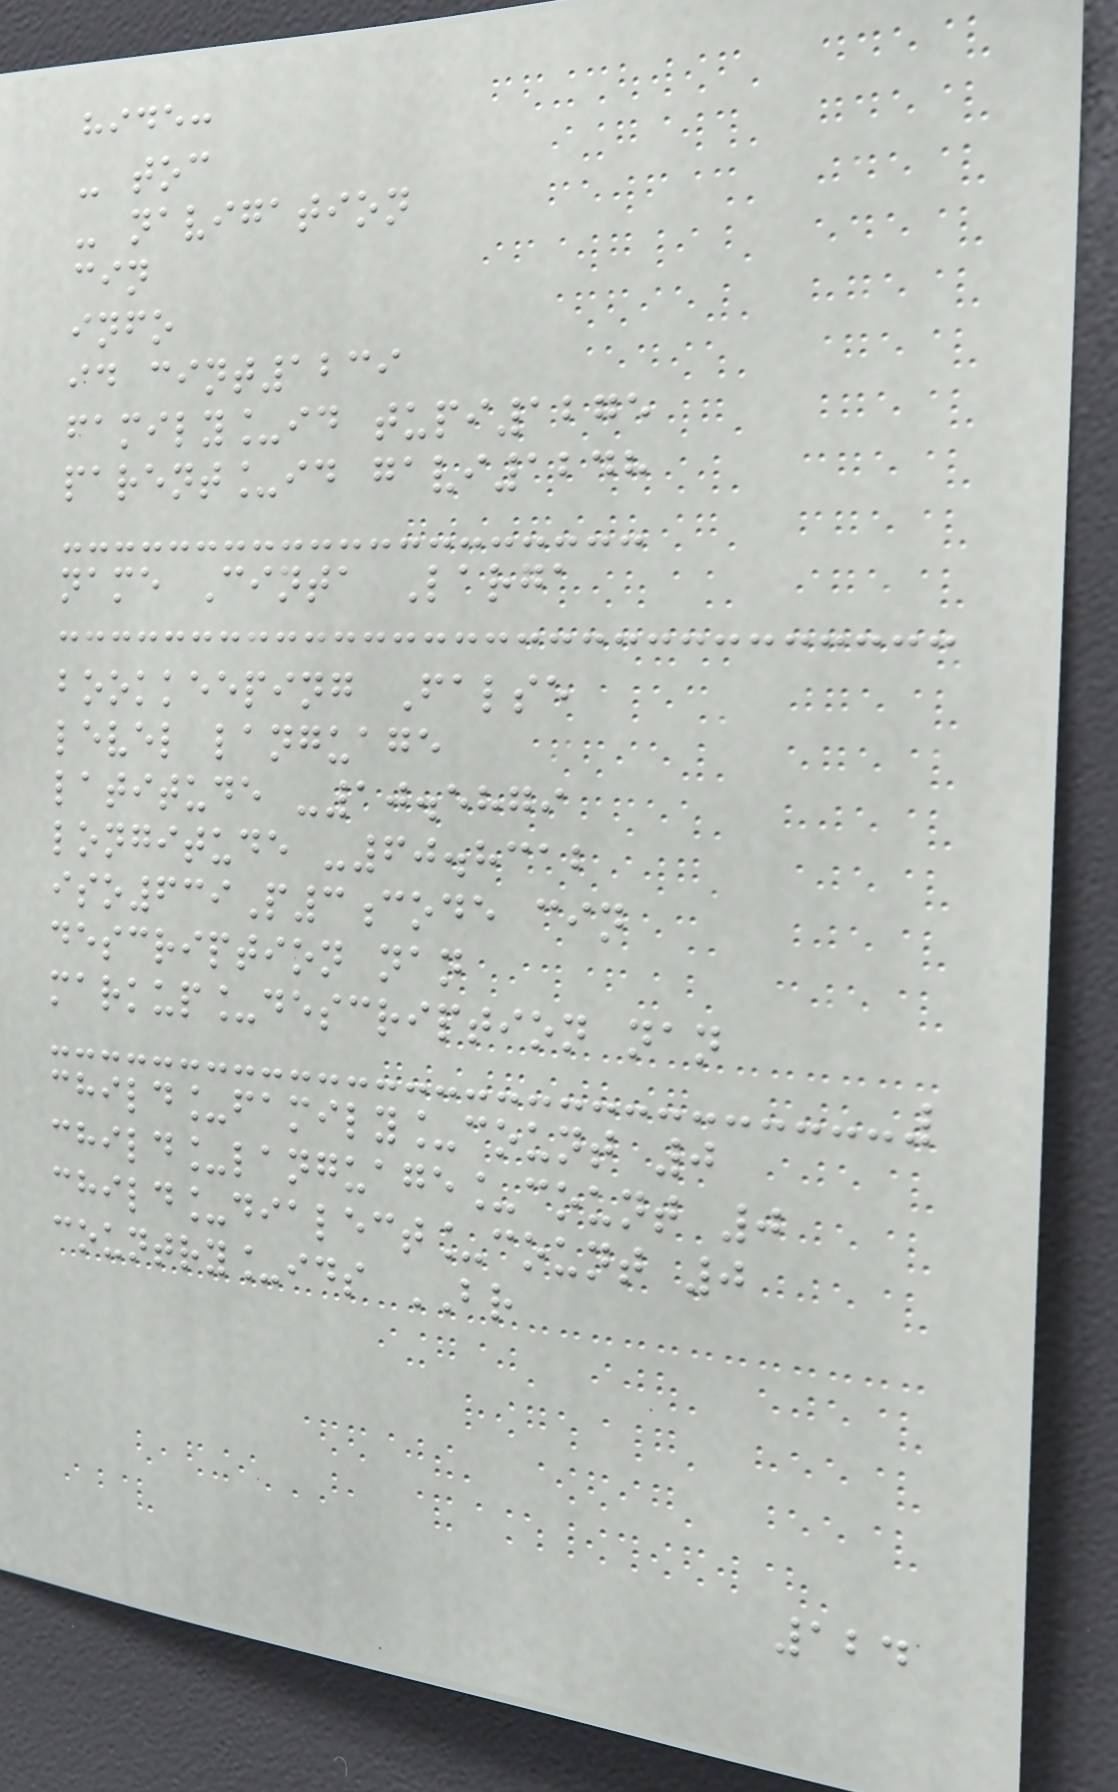hide:
- toc
- navigation
cin
info
id cint1239
family_id tupi1275
parent_id gavi1248
name Cinta Larga
bookkeeping False
level language
latitude -10.5879
longitude -60.8312
iso639P3code cin
description nan
markup_description nan
child_family_count 0
child_language_count 0
child_dialect_count 0
country_ids BR
124
